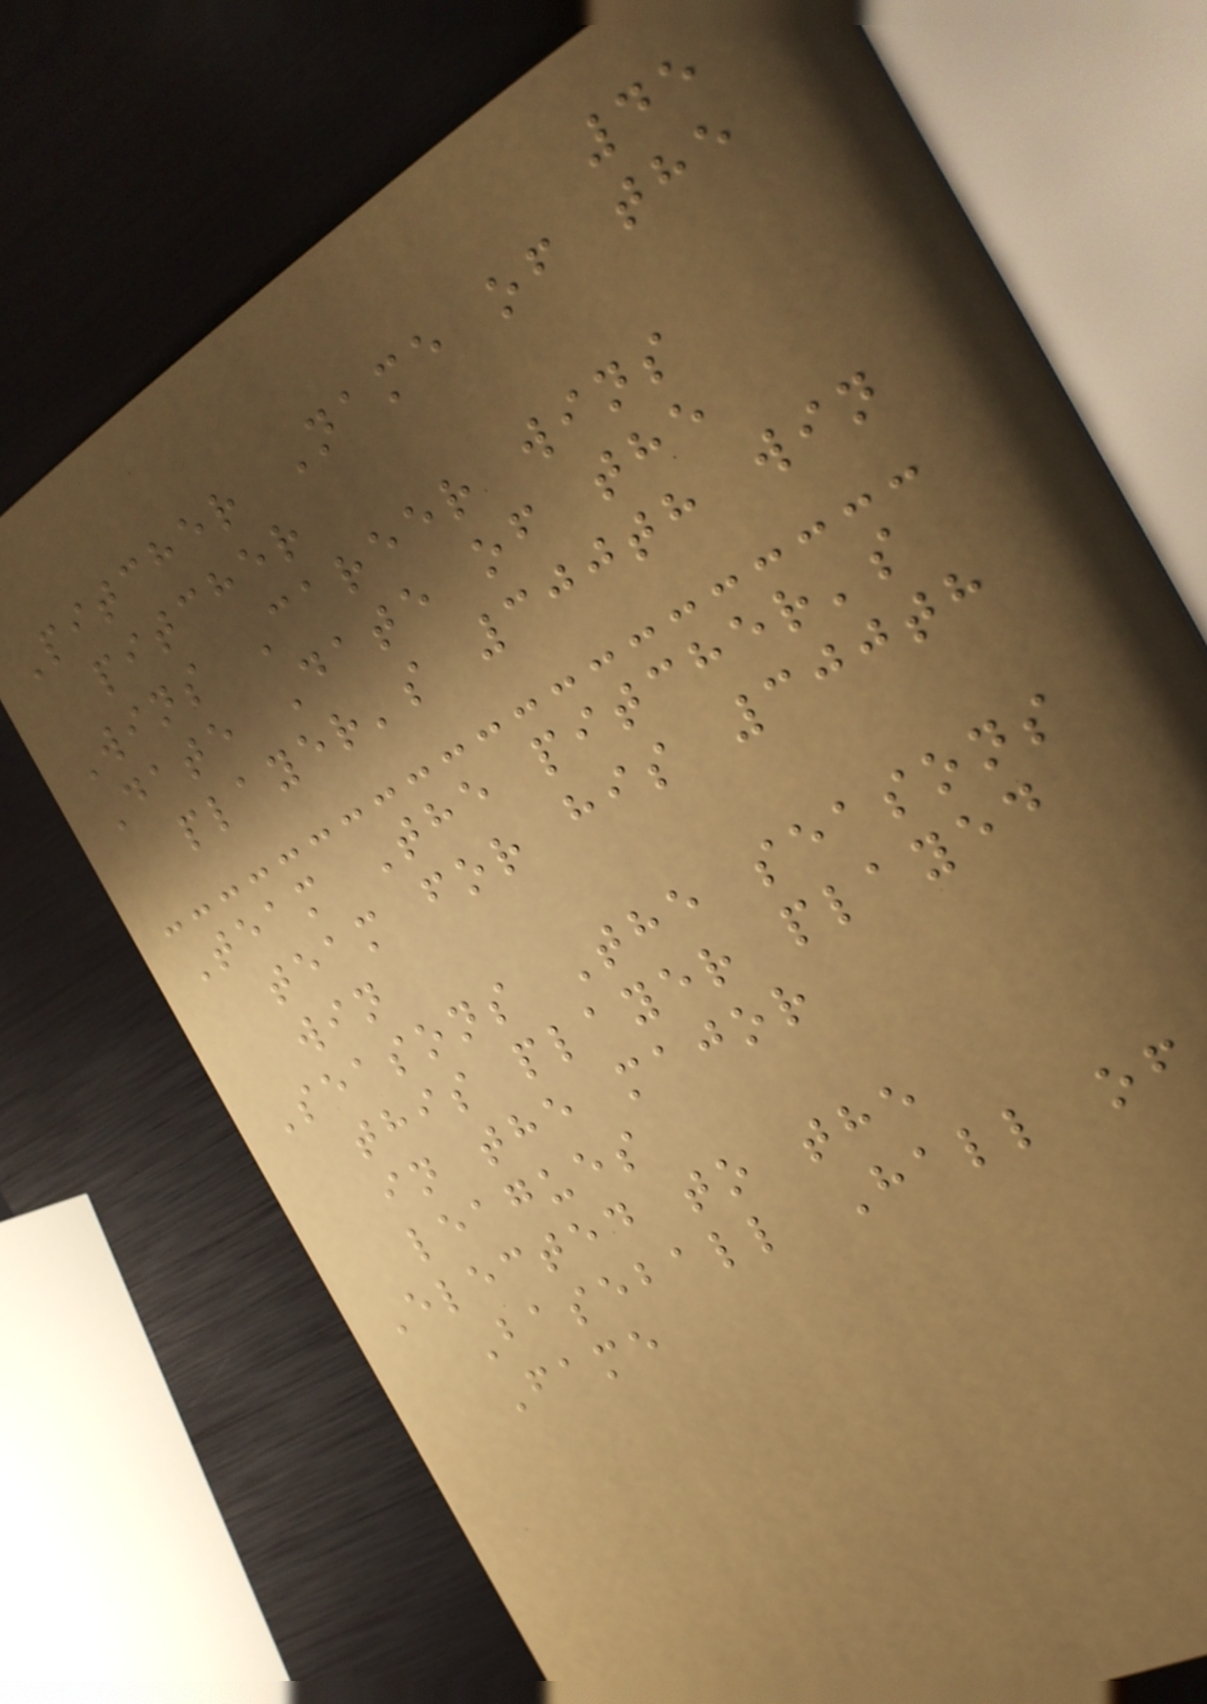45
Pitcher Name of the
pitcher
Wins Career wins
Date Date of the
player's 300th win
Team The pitcher's
team for his 300th
win
Seasons The seasons
this player played
in the major
leagues
Elected to the
Baseball Hall of
Fame
